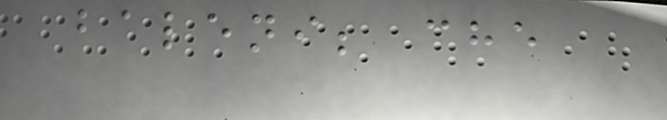baleni; che
